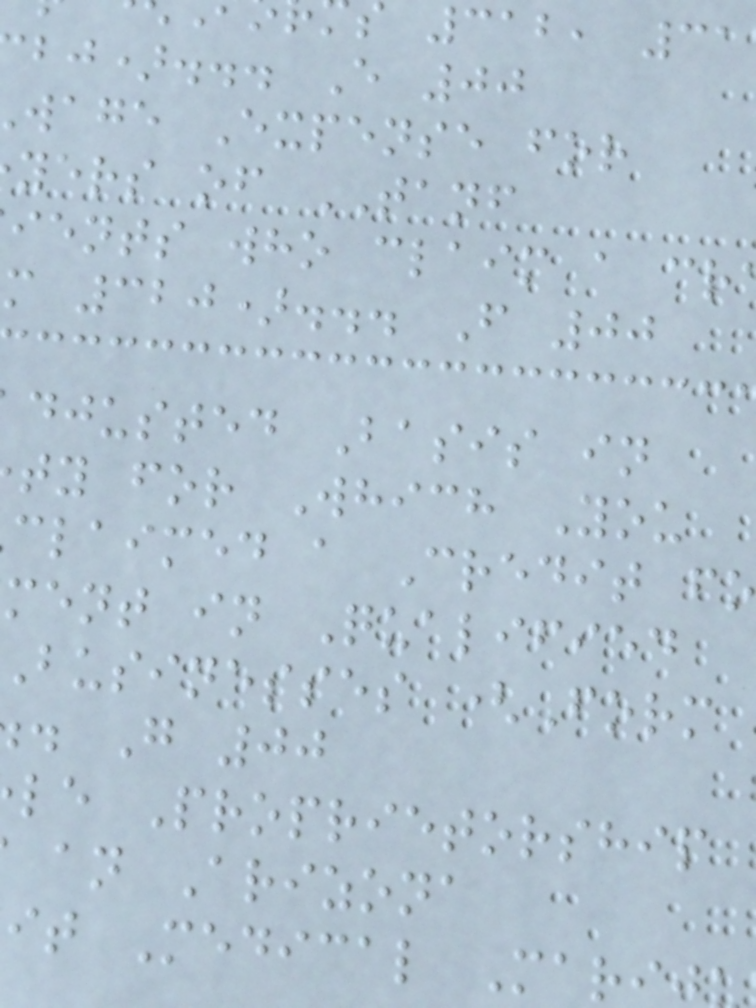312, 31
bj)... E 00
wage Expense for
yers of TANF
ients who claim a cr
m 320)... F 00
djusted Basis in
ty for Which You
claimed a Credit f
ment in Qualified
businesses (Form
. G 00
le Proprietorship
an Arizona
it Medical Mari
